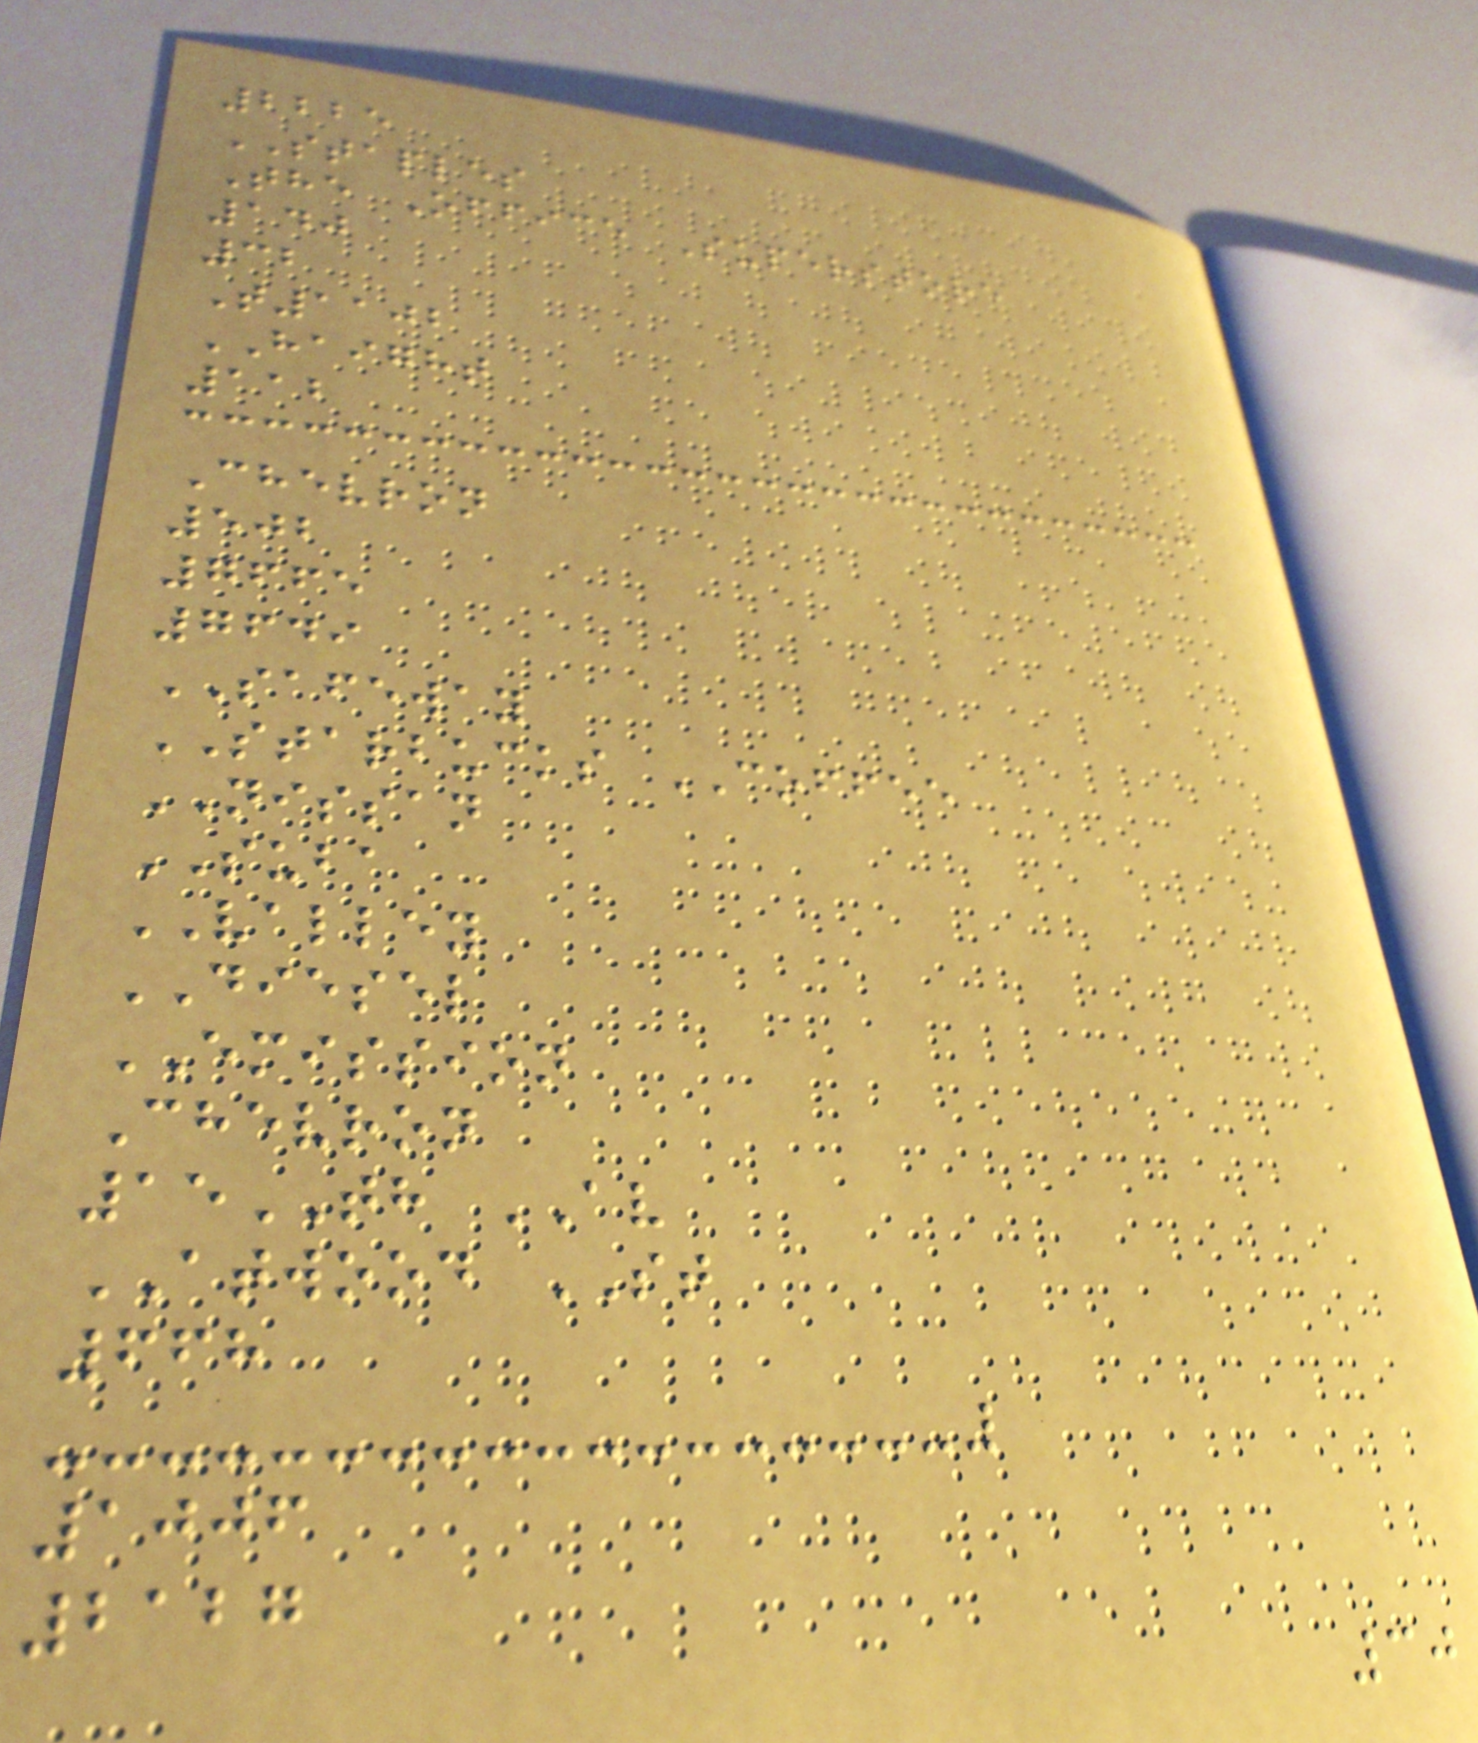2225
STAPLES
The Office Superstore
140
32
T1102
HAIGHT
112
Chevron
502
7665
7649
SAFEWAY
STARBUCKS COFFEE
NISSAN
SUBA
VALLEY
DIESEL
EMISSION
Chevron
15TH AV
ATWOOD ST
668
1006
2127
30
